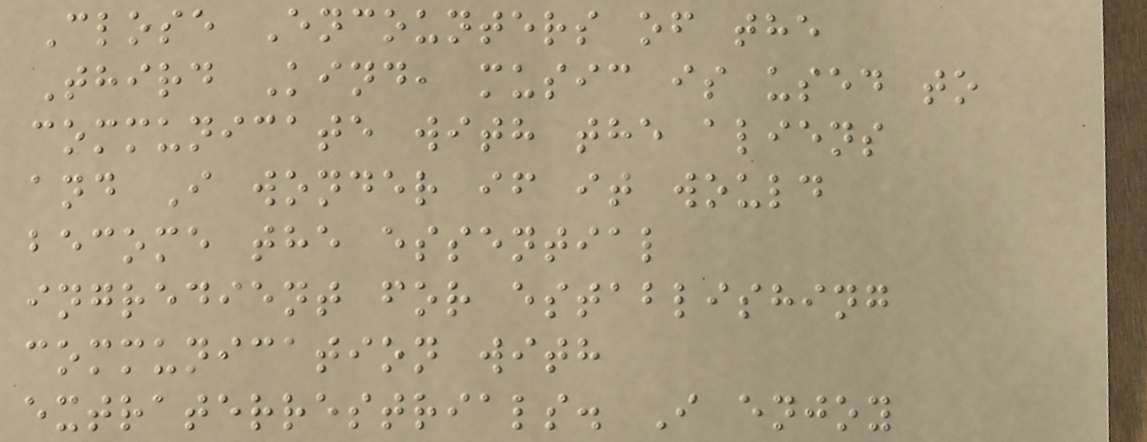Close Encounters of the
Third Kind, music is used to
communicate with the aliens
and I wonder if it would
become the essential
ingredient for establishing
communication with
extraterrestrials. I enjoy
